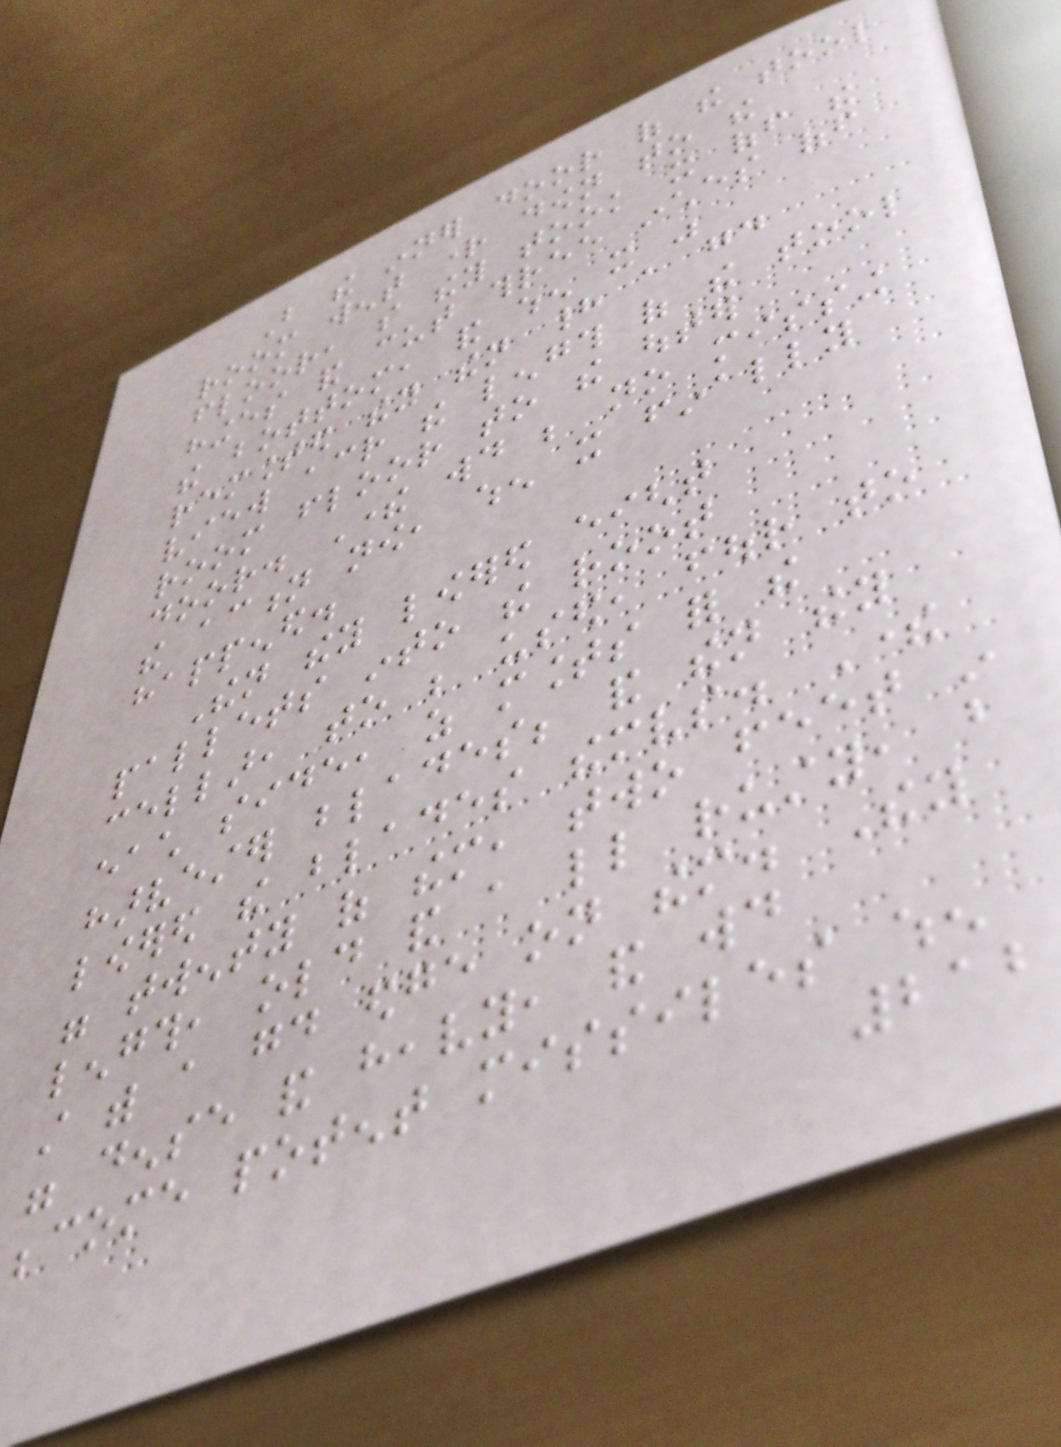But the inner door of the tool
room went right down to the
floor, so they took it off the
hinges and cut three inches off
the bottom, and when it was
remounted they then had a good
view across the length of the tool
room floor to the outer
door. There would be no missing
the action now, when it finally
happened.
Then they lowered eight
pallets into the root
cellar, to be used, four to
each side, as mounts for the
harvester blades; and then they
lowered the blades themselves. There
were twenty of them, two feet in
length, old and a little rusty, but
still with a good edge on them. They
were dense and heavy, and would
become potent missiles when
212
